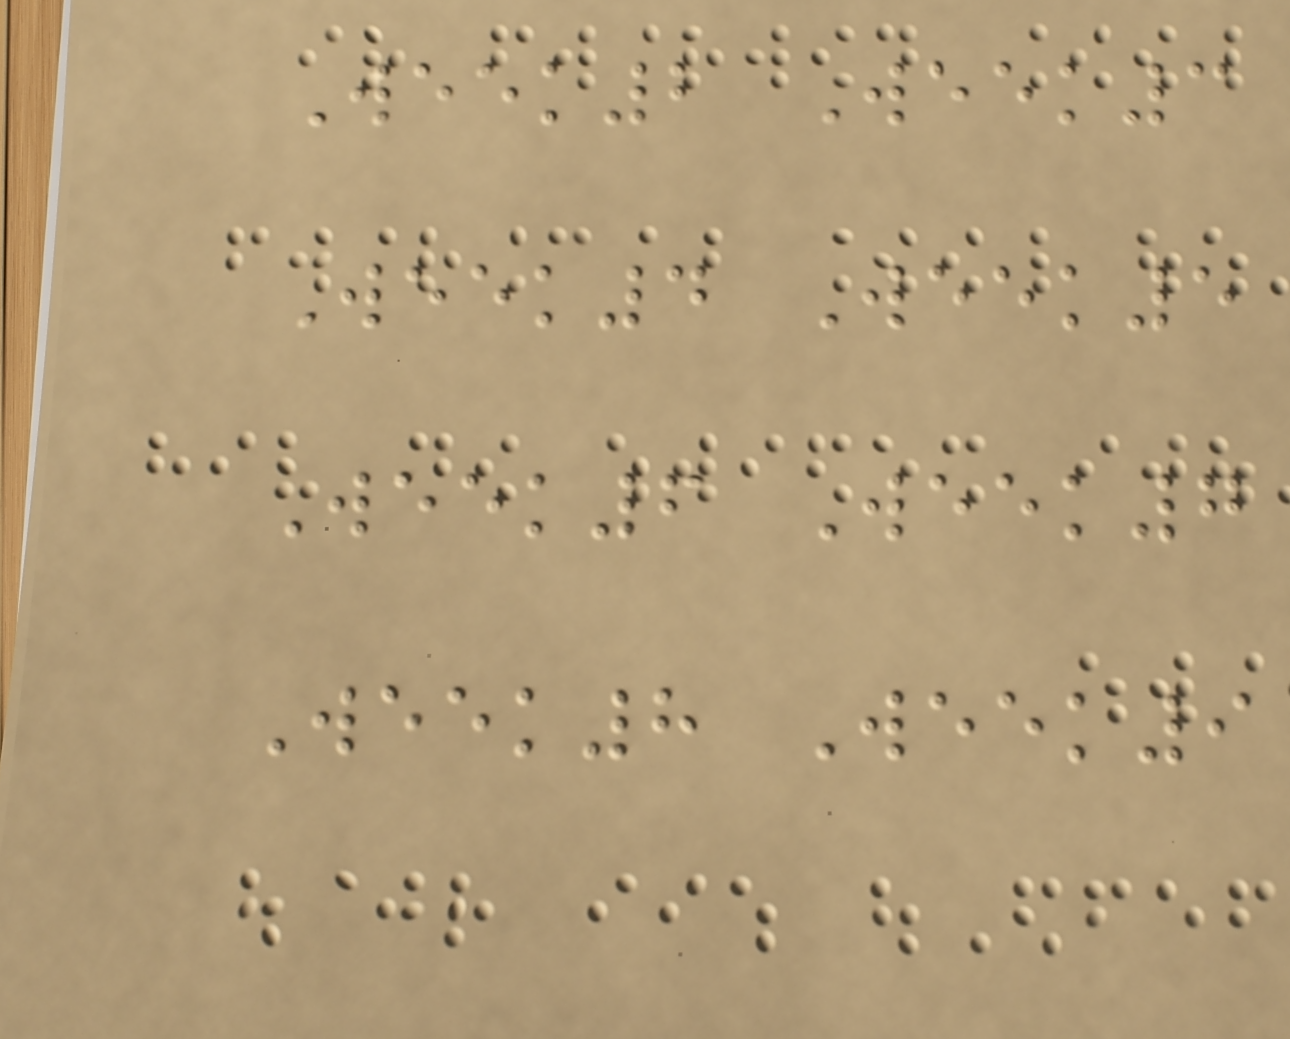Week2 Week3
Week4 Week5
Week6 Week7
Week8 Week9
